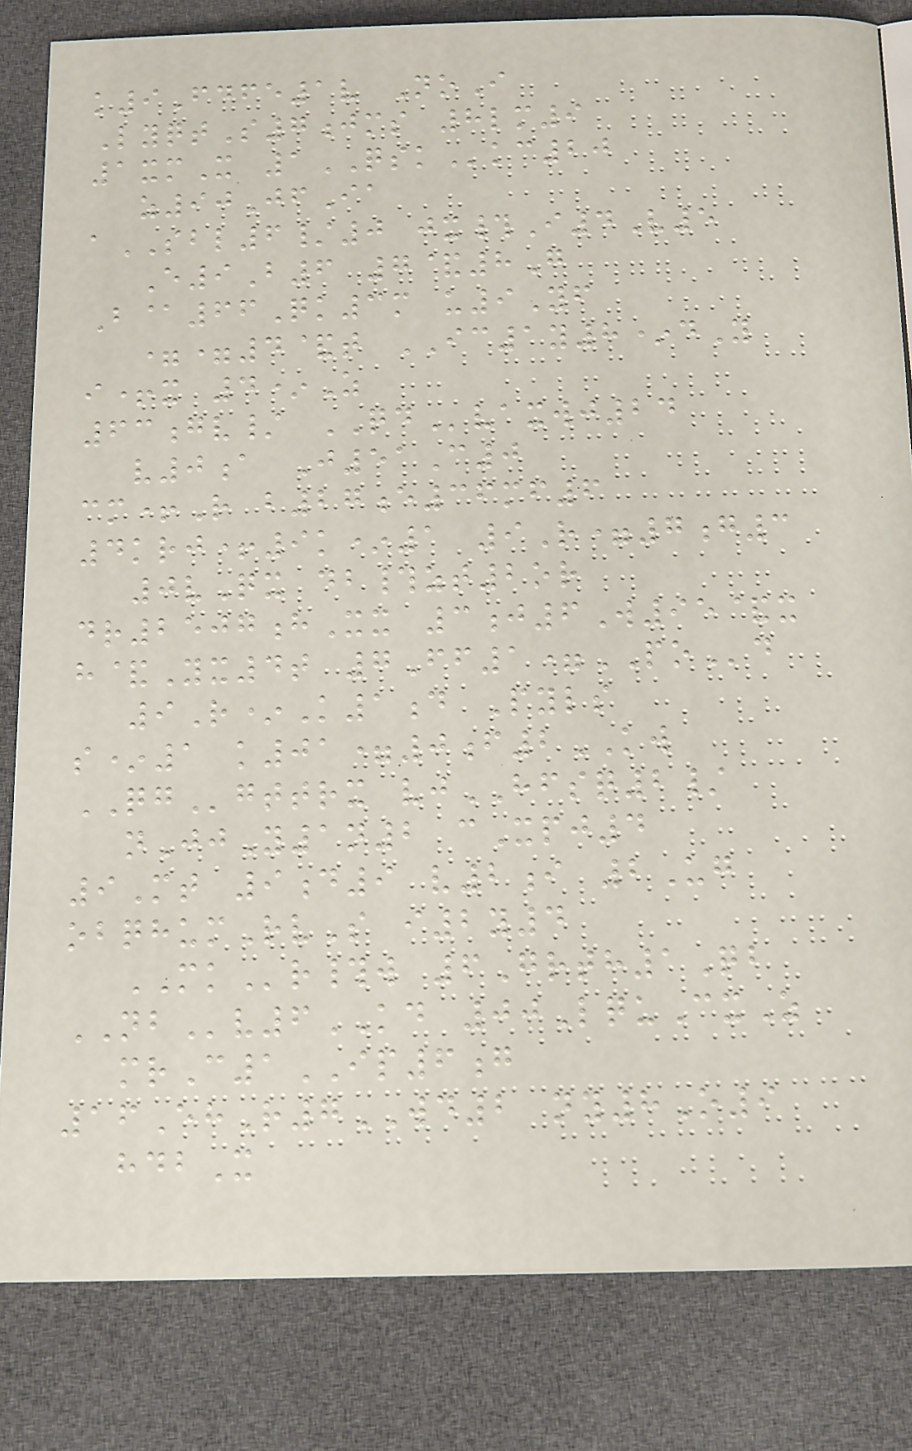k9Fdfe1v NoI
LyqtS7jms 8lm9
1xmX 1QSKkc20
z90JfIa
aSBL6/0 jx#I4V5
E9B6 7&8G
B@66Qk3m u9Yf
==4&t IC1y8*dY
i+x 4*Z
63gv/ QDvaxwj24
v0a J51C0
cm+R b27e36mf6
4krj+9k*1 9R=7g3
0vQx db#zt2or
dr2507hXx 3j6W95&x
h&Yx4t 7Ff1=POd
9R*K1d Pyls
s*1 k01=0f2KW
QGgttrx vjHFSQ2/
nJjY1n2 cXpj4
9Mt 9d9 v2i 2Ug
obqhumRvS i2y4
MKr#w 6Grth1Qb
NBv6KD 00LquCxZ
mrC1IP6g
16EhR7WD2 ny8O9
hdbX
